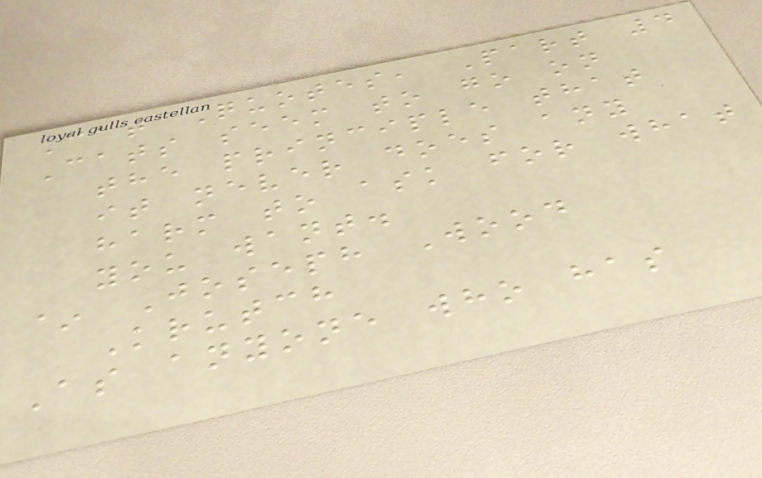Cat Quotes, Part 4
Cats seem to go on
the principle that
it never does any
harm to ask for what
you want.
~ Joseph Wood
Krutch
As anyone who has
